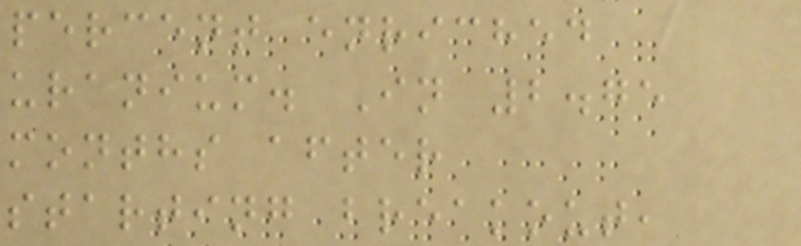percent enriched
uranium. In 2.75
months after
starting breakout,
